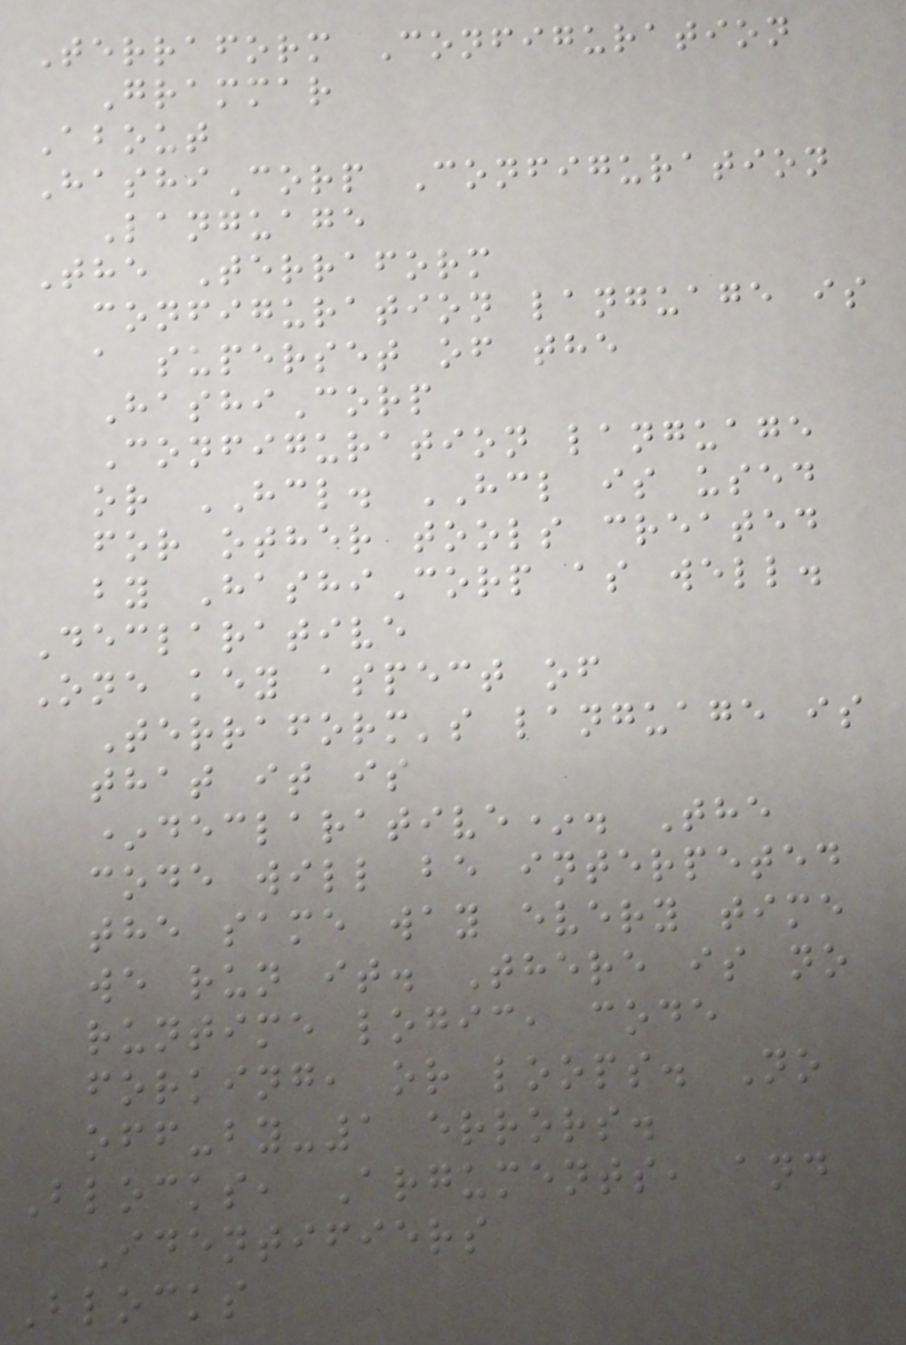Terraform Configuration
Grammar
About
HashiCorp Configuration
Language
The Terraform
configuration language is
a superset of the
HashiCorp
Configuration language
or HCL. HCL is used
for other tools created
by HashiCorp as well.
Declarative
One key aspect of
Terraform's language is
that it is
*declarative*. The
code will be interpeted
the same way every time
we run it. There is no
runtime logic, code
forking, or loops. No
off-by-1 errors.
Blocks, Arguments, and
Identifiers
Blocks
